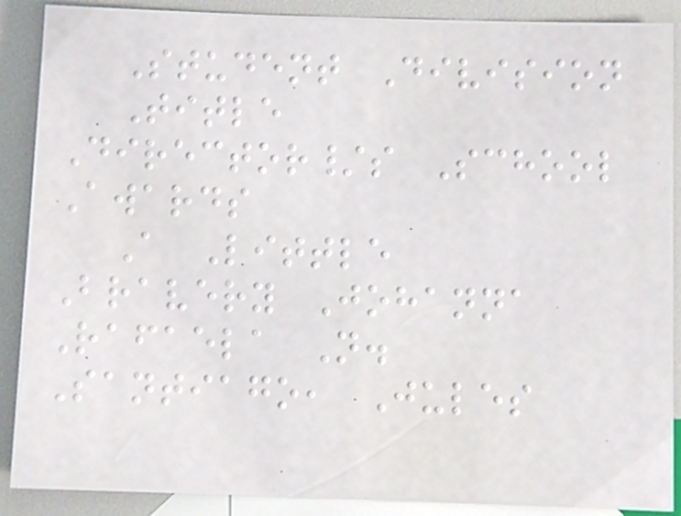Student Division
Title
Director/s School
Awards
A Little
Bravery Johanna
Rafaela N.
Santiago, Jules
